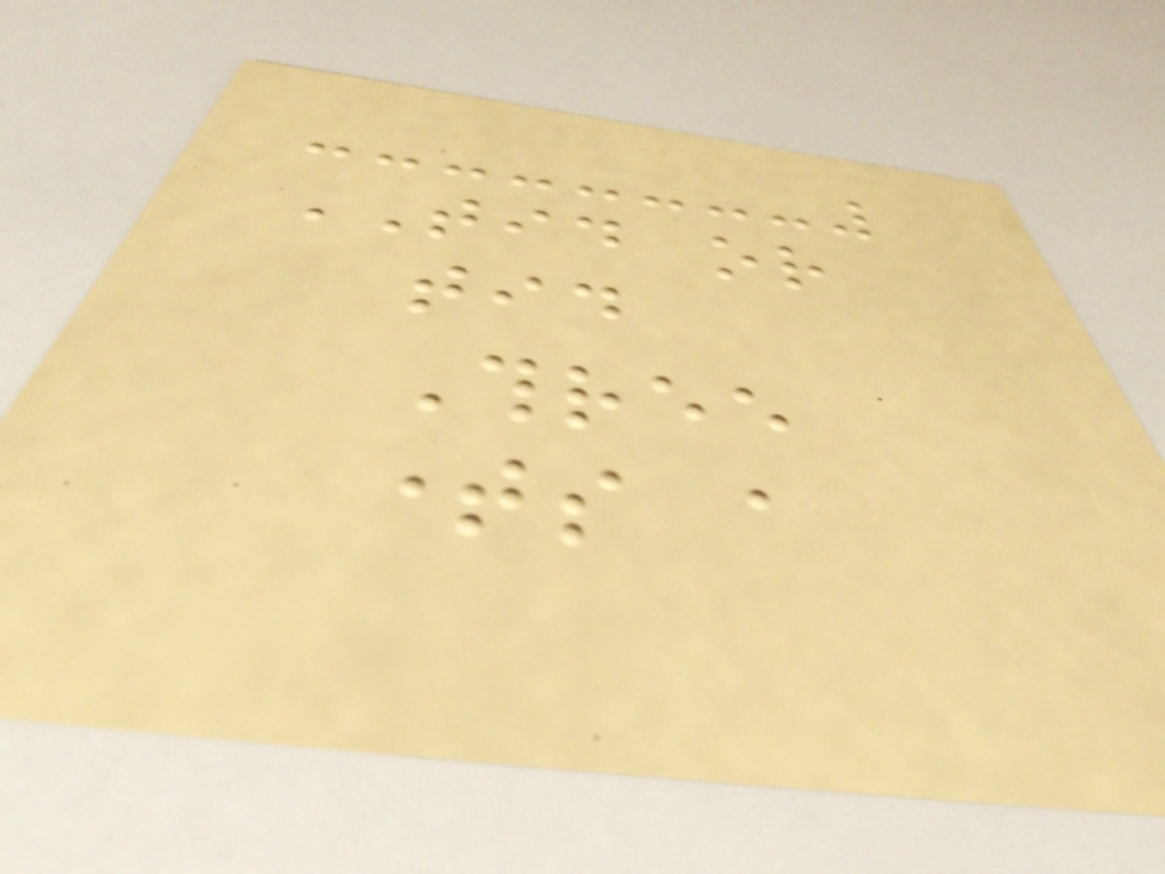TID or
tid
Three
times a
